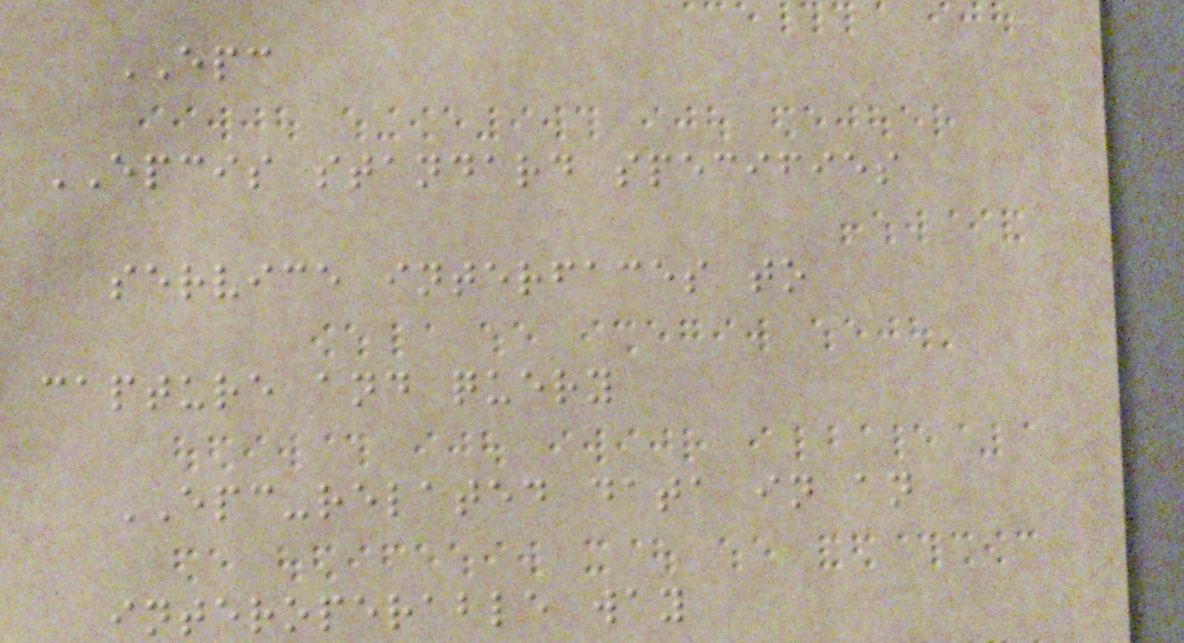EPC
EPCIS standard specifies
service interfaces to
capture and query
EPC-related data in an
interoperable way
